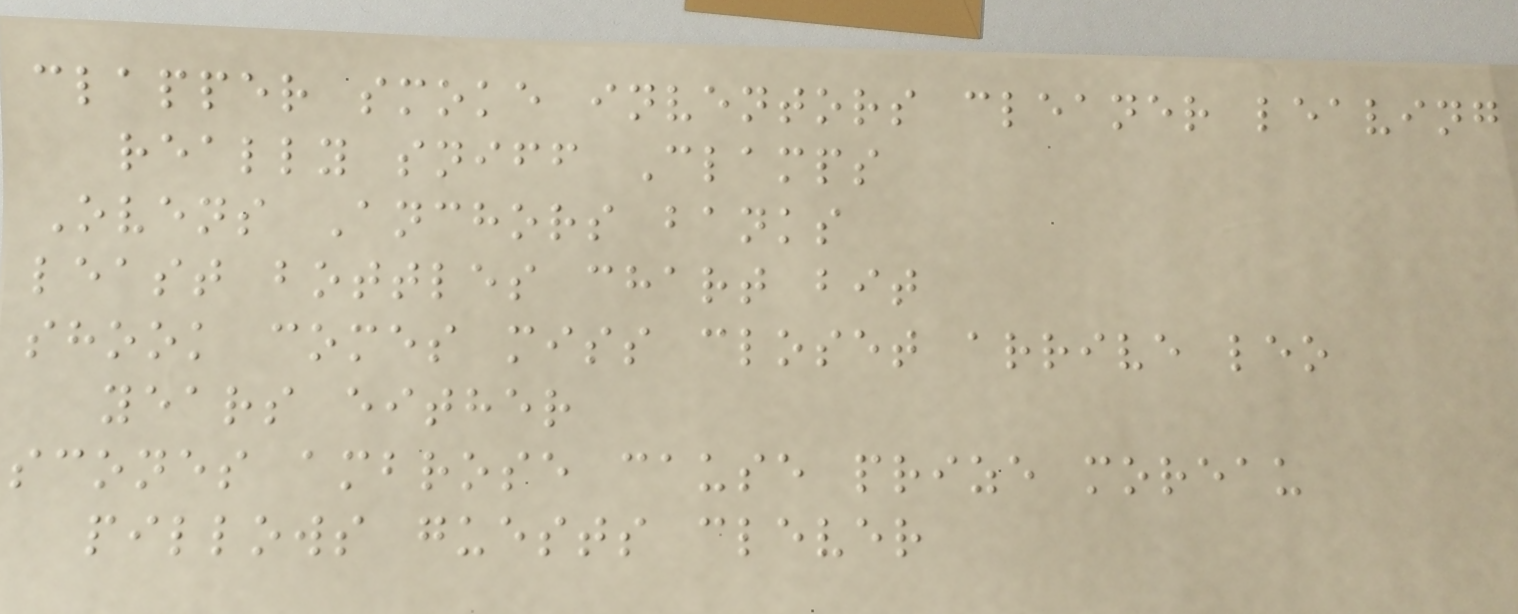clapper smoke inventors cleaner leaving
really sniff Clamps
Ovens Anchors banks
least bottles chart bit
shook comes miss closet arrive leo
years either
scones ambrose cause prize moreau
pillows guests clever
